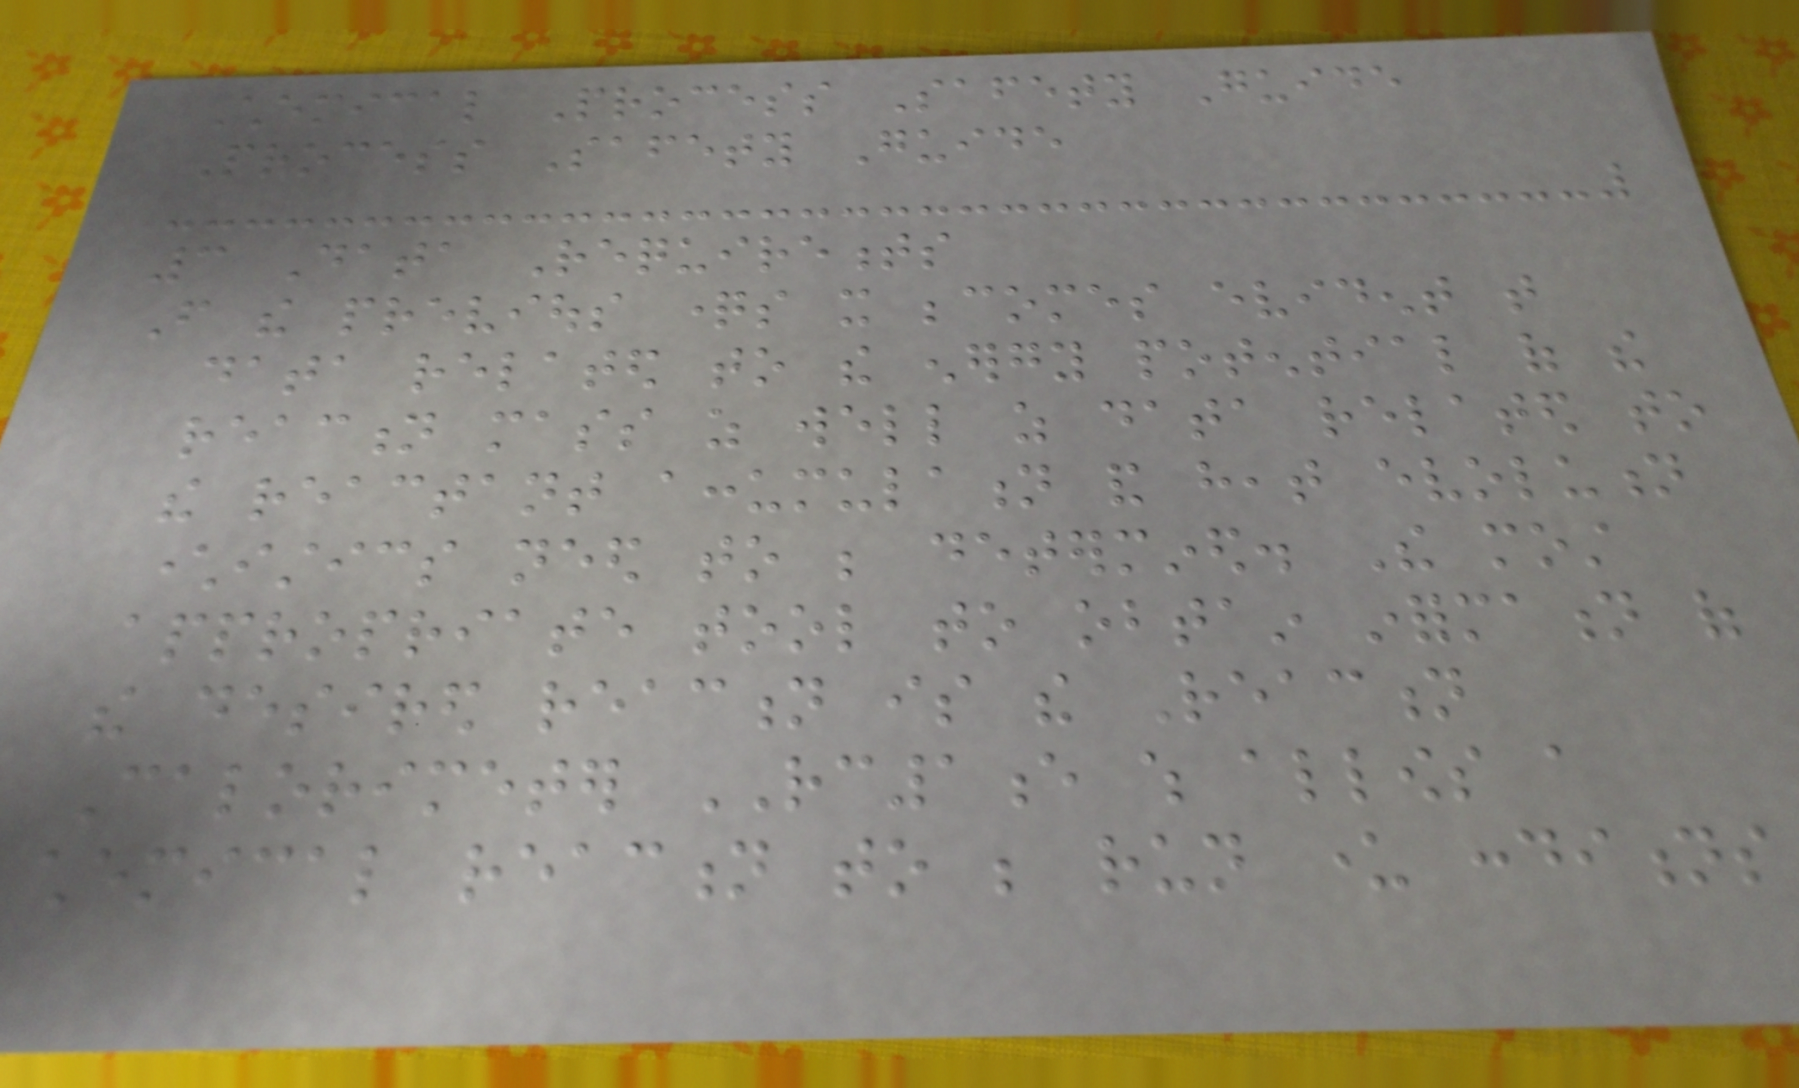Chemical Process Safety Guide
Process Safety Guide
3 Data Requirements
From the previous questions it becomes evident that
data related to the energy potential of the
reaction mass as well as data related to
the reactant accumulation and heat evolution
characteristics need to be determined. The most
appropriate tool to obtain information of
the desired reaction is the Reaction
Calorimeter RC1e which allows a
chemical reaction to be run under conditions
